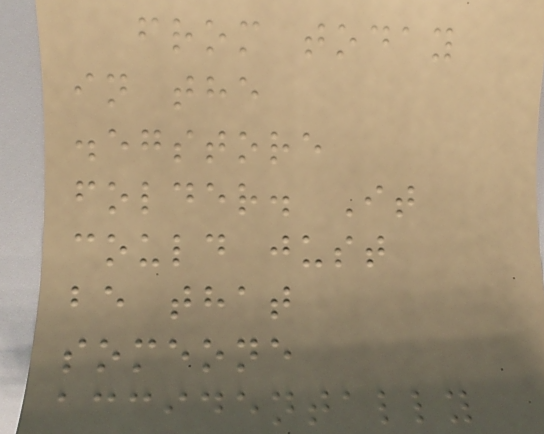from today
in the
.egstore
folder. It
could just
be that
someone
accidentally
